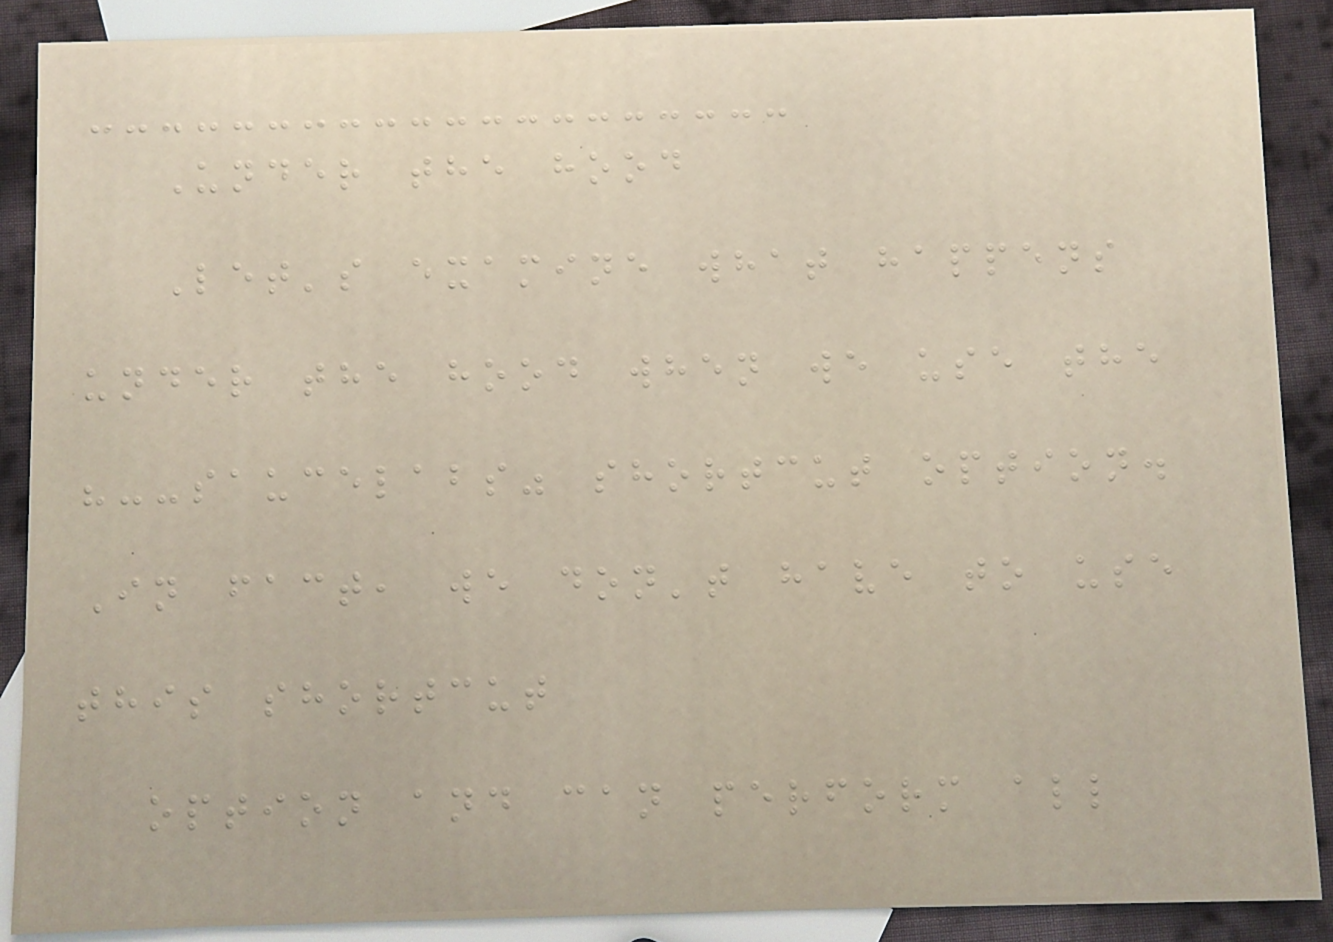Under the hood
Let's examine what happens
under the hood when we use the
"--saucelabs" shortcut option.
In fact, we don't have to use
this shortcut
option and can perform all
